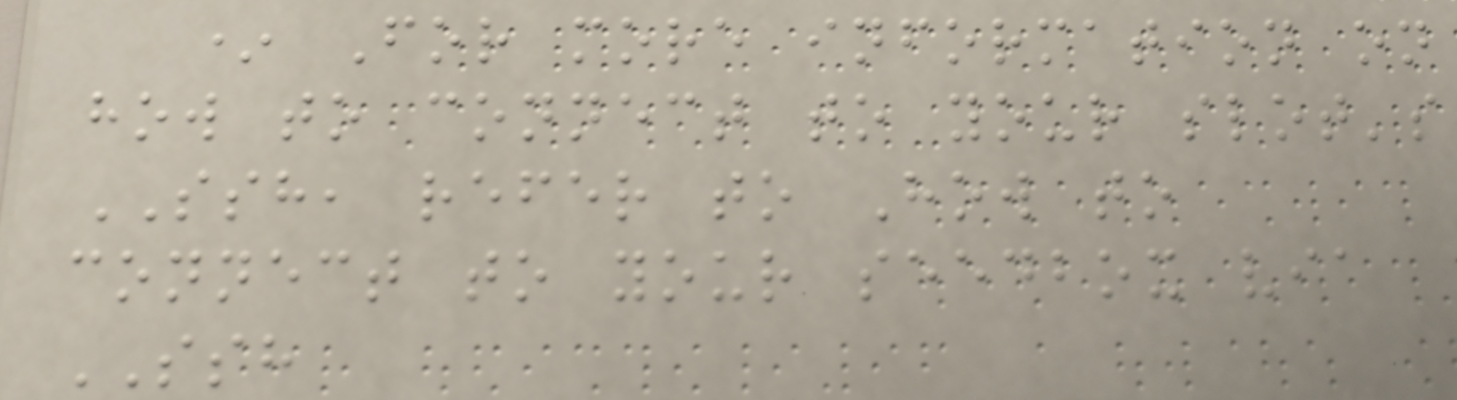* For more information on
how to connect to your slot's
SSH, refer to How to
connect to your seedbox via
SSH
